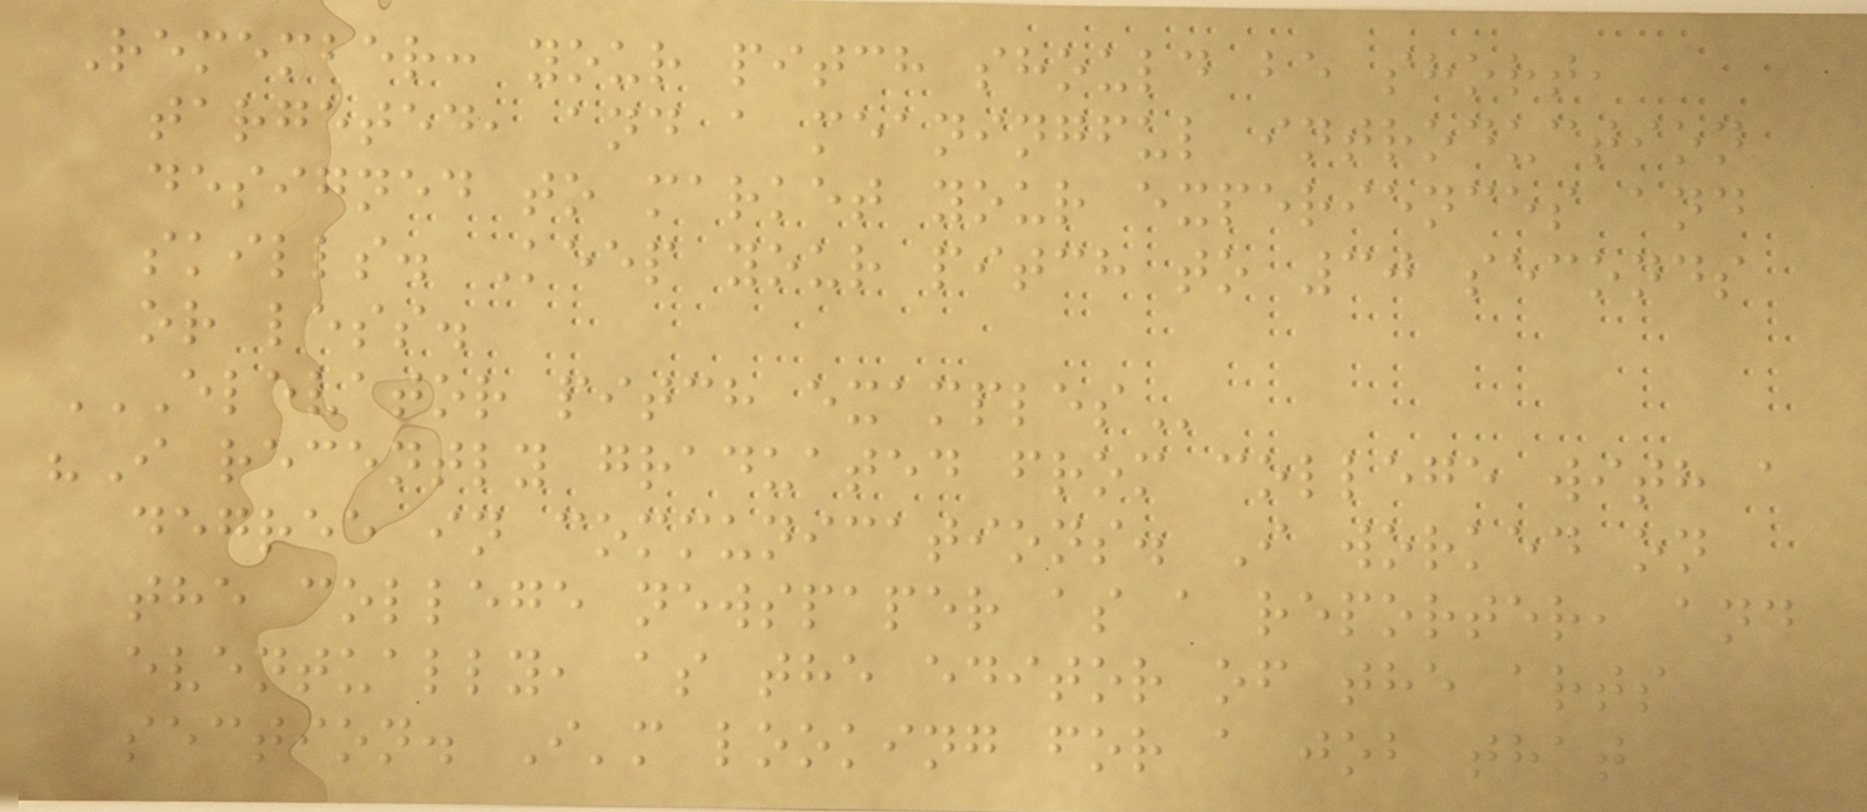Remember: your pitch should be short,
targeted, and a meaningful introduction
designed to market your experiences and
skills. Keep your pitch to 30 seconds
or less.
ELEVATOR PITCH EXAMPLES
"I recently graduated from college with a
degree in communications. I worked on
the college newspaper as a reporter, and
eventually, as the editor of the arts
section. I'm looking for a job that
